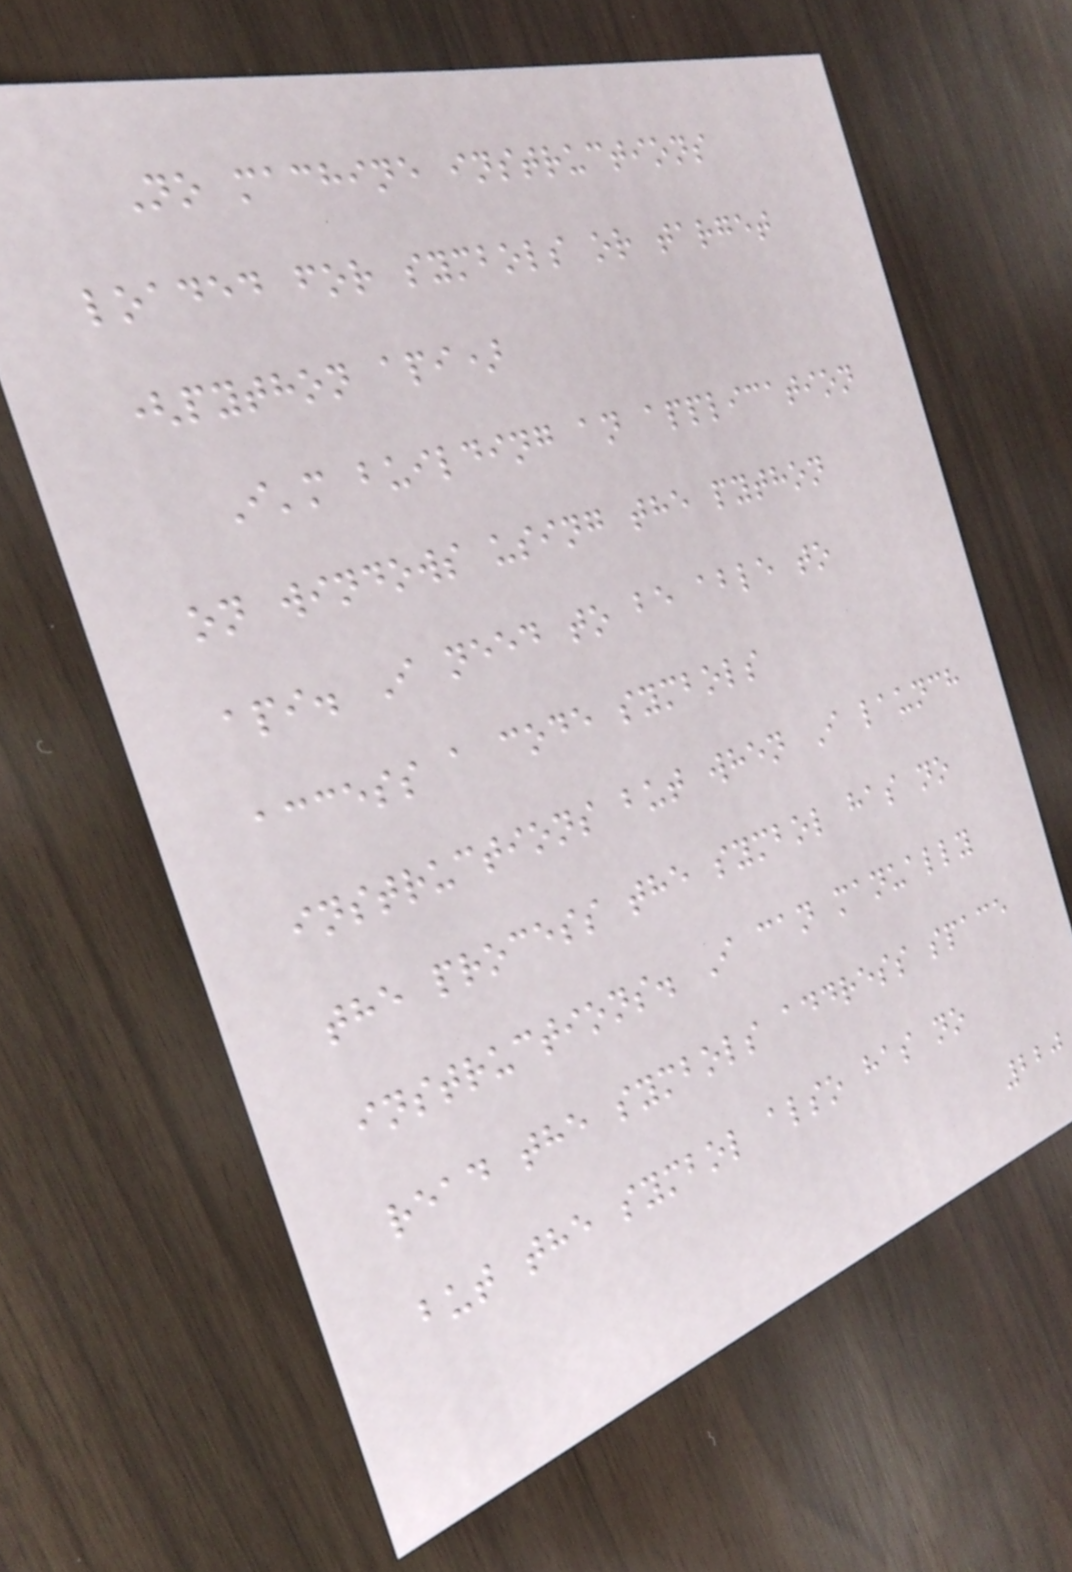No machine instructions
loaded for symbols or target
(python api)
I'm building an application
on windows using the python
api. I need to be able to
access a code symbols
instructions but when I launch
the process the symbol has no
instructions. I can manually
read the symbols address space
but the symbol also has no
220
